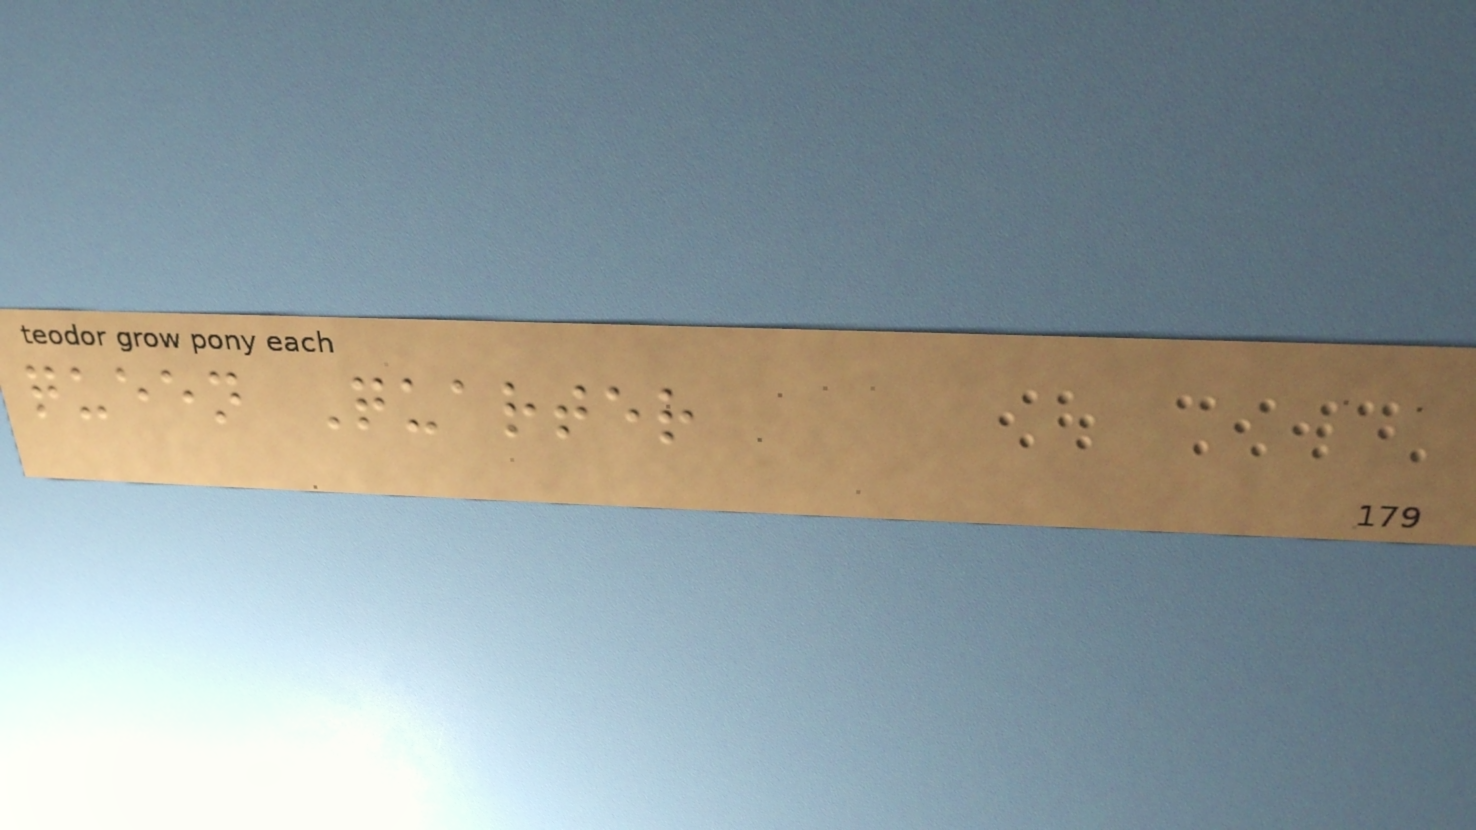queen Quarter
